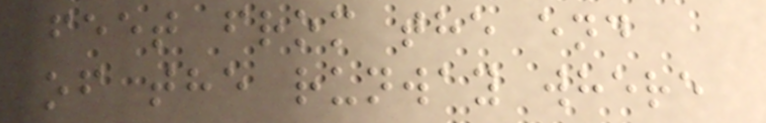feet from the end
of the runway where
